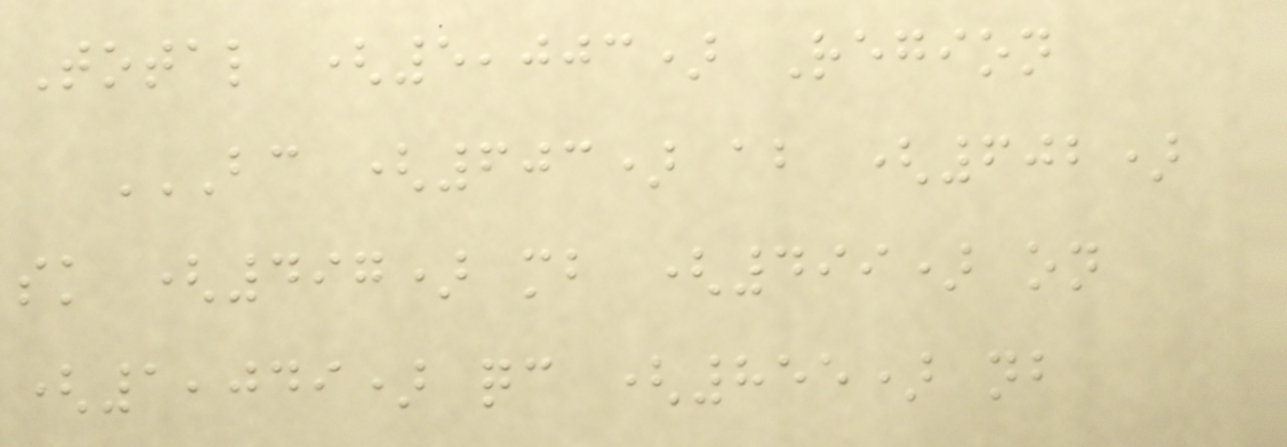Total (5,003) Region
BC (603) AB (602)
SK (497) MB (499) ON
(1,049) QC (855) NB
